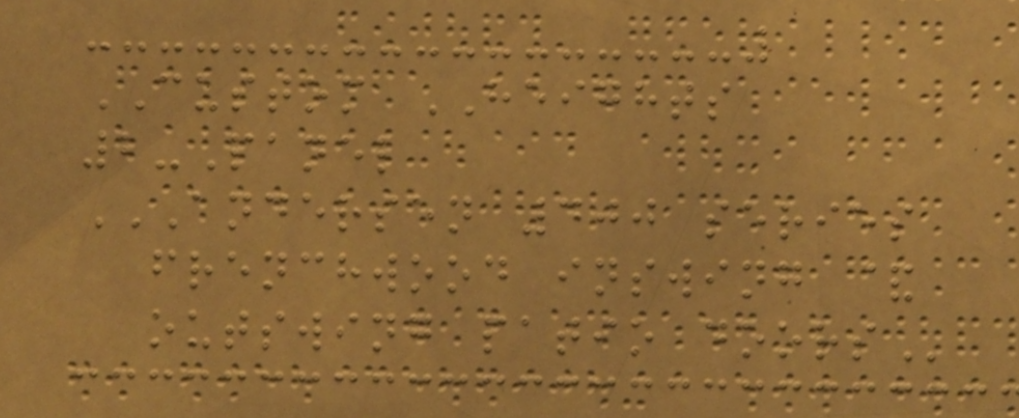CUSTOM HEIGHTS
2-Panel
ANDERSEN 400 SERIES
FRENCHWOOD INSWING &
OUTSWING PATIO DOORS
